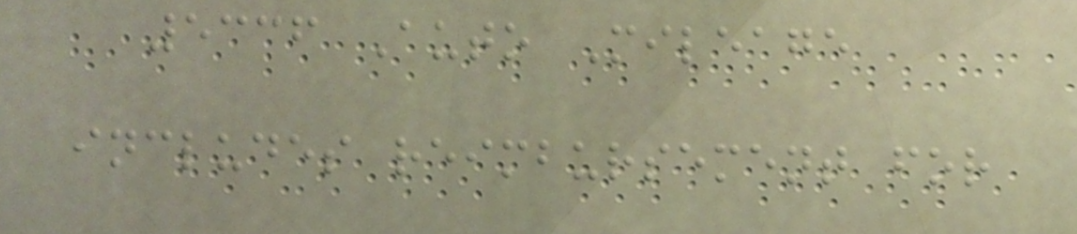5336 Auto Mileage
includes reimbursement for
